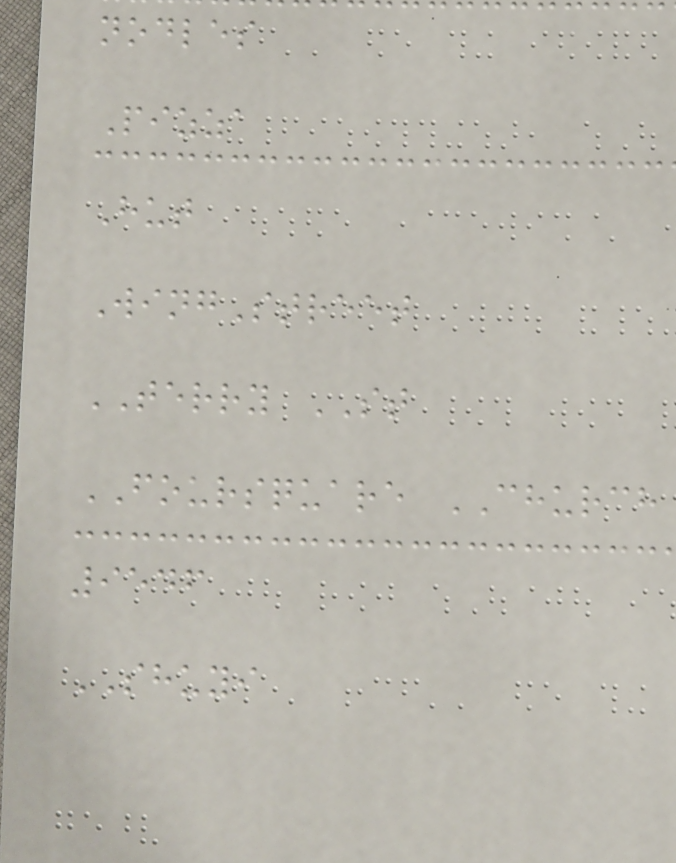nodles
Pizza
Hut
WingStreet
TERRY ST
FOURSQUARE CHURCH
9546
SHUYI
